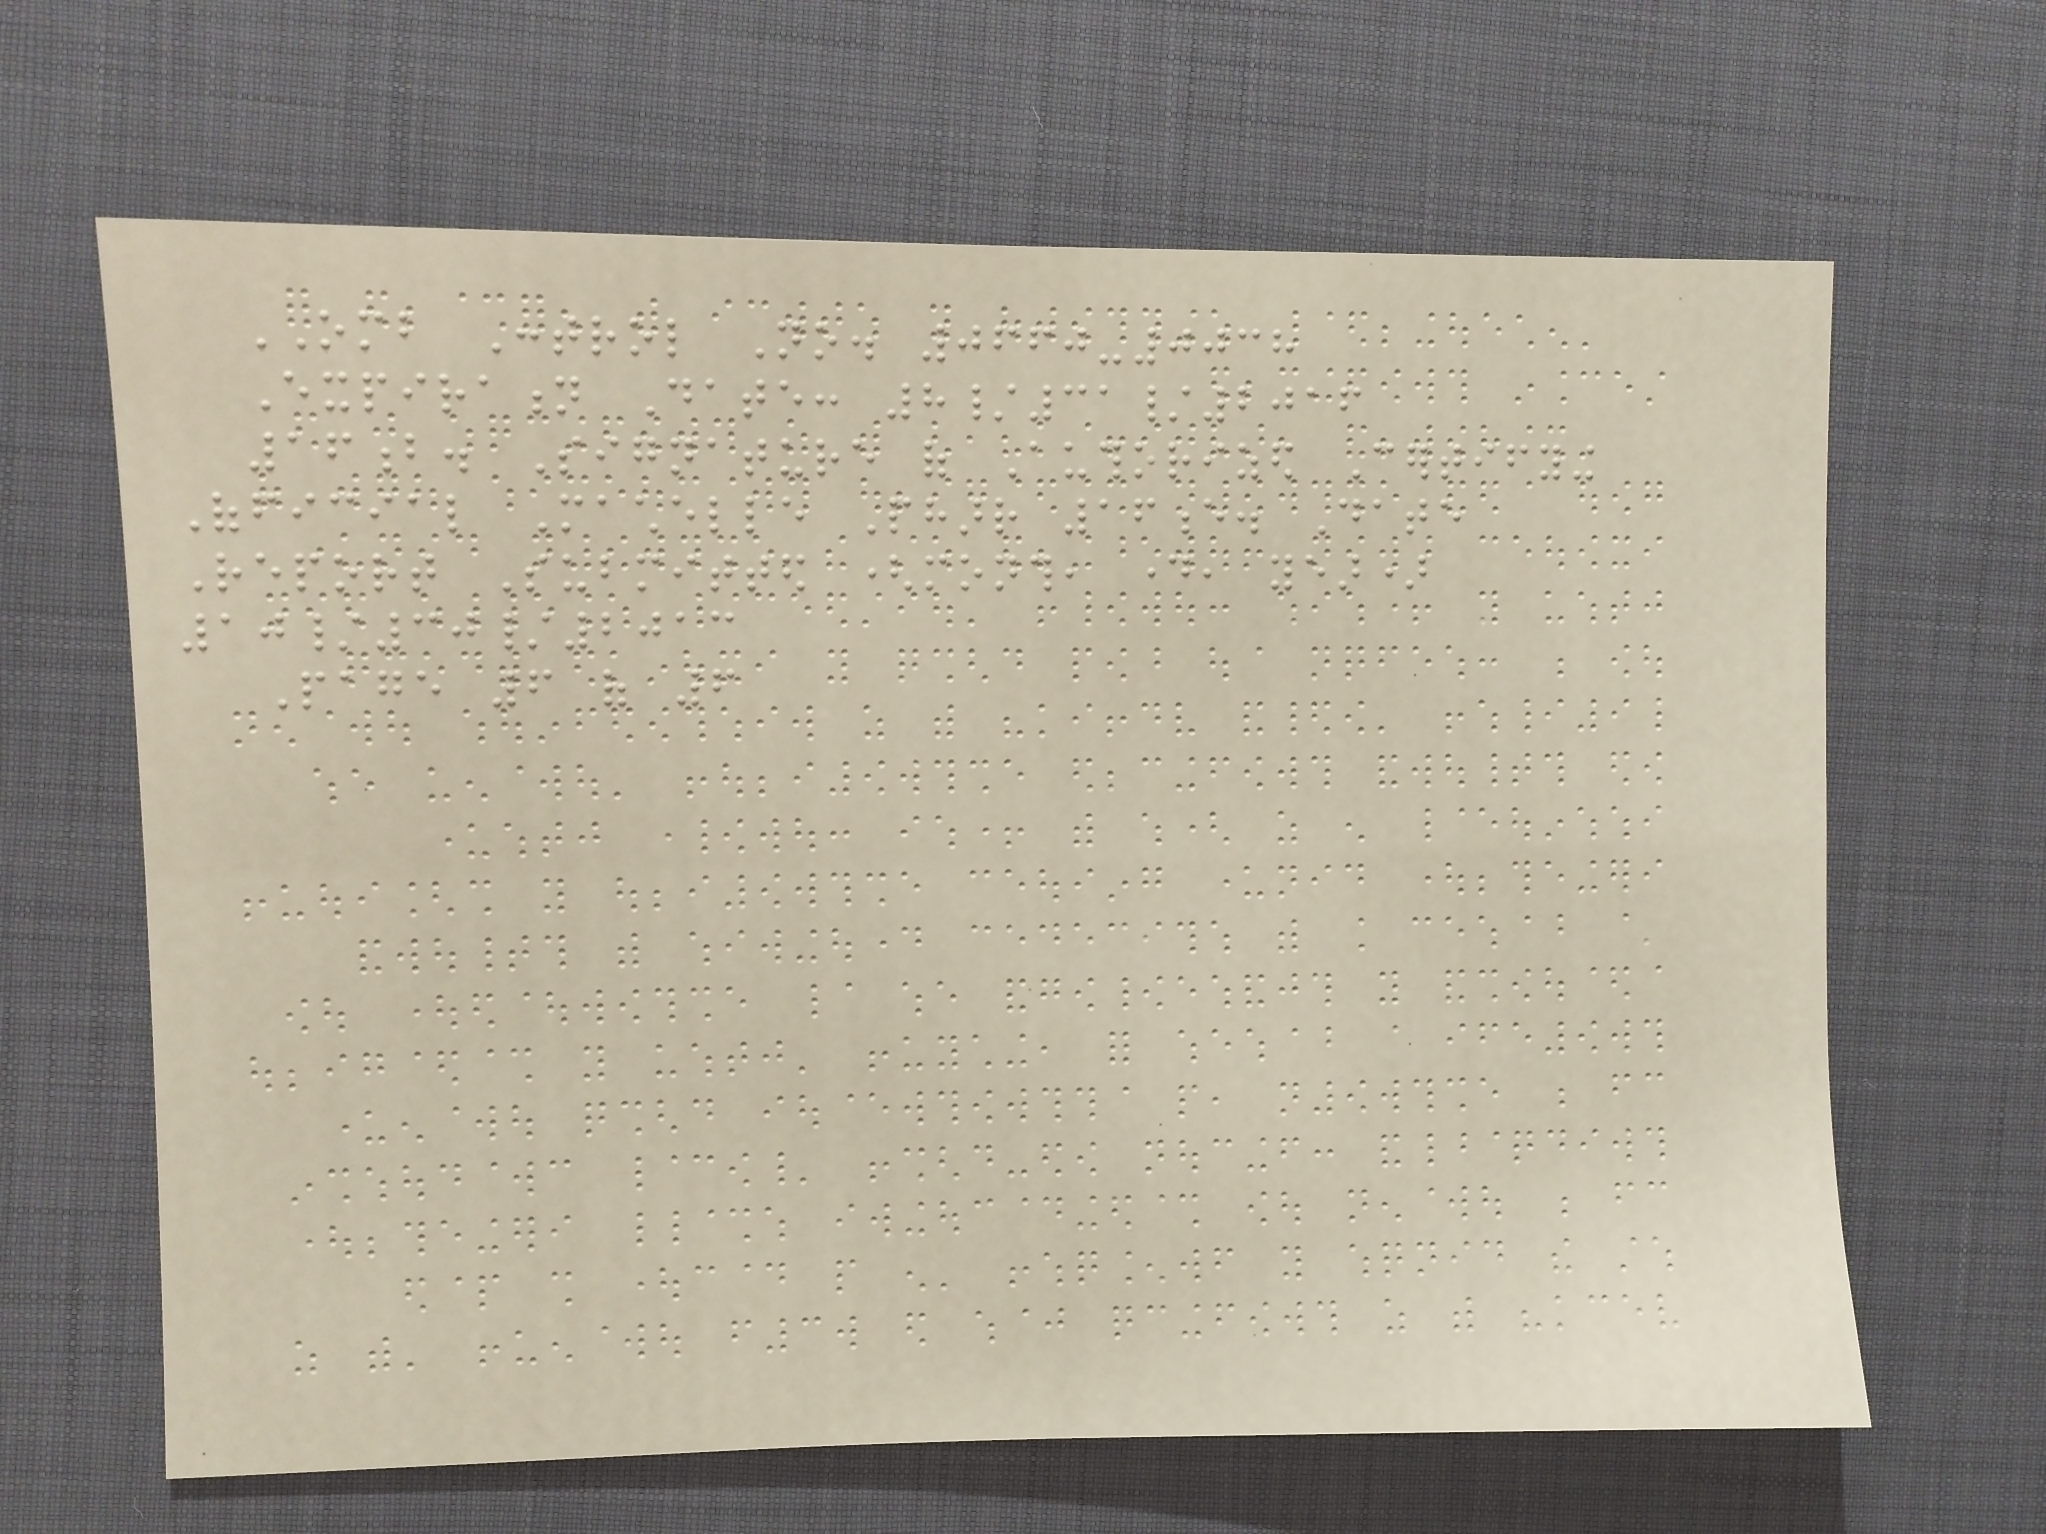OMB Control No. 0660-0038
Expiration Date: 8/31/2016
16b. Signature of Authorized Certifying
Official Machelle Pharr 16e. Date
Report Submitted (month, day, year)
10/30/2013
Page 6 of 6
